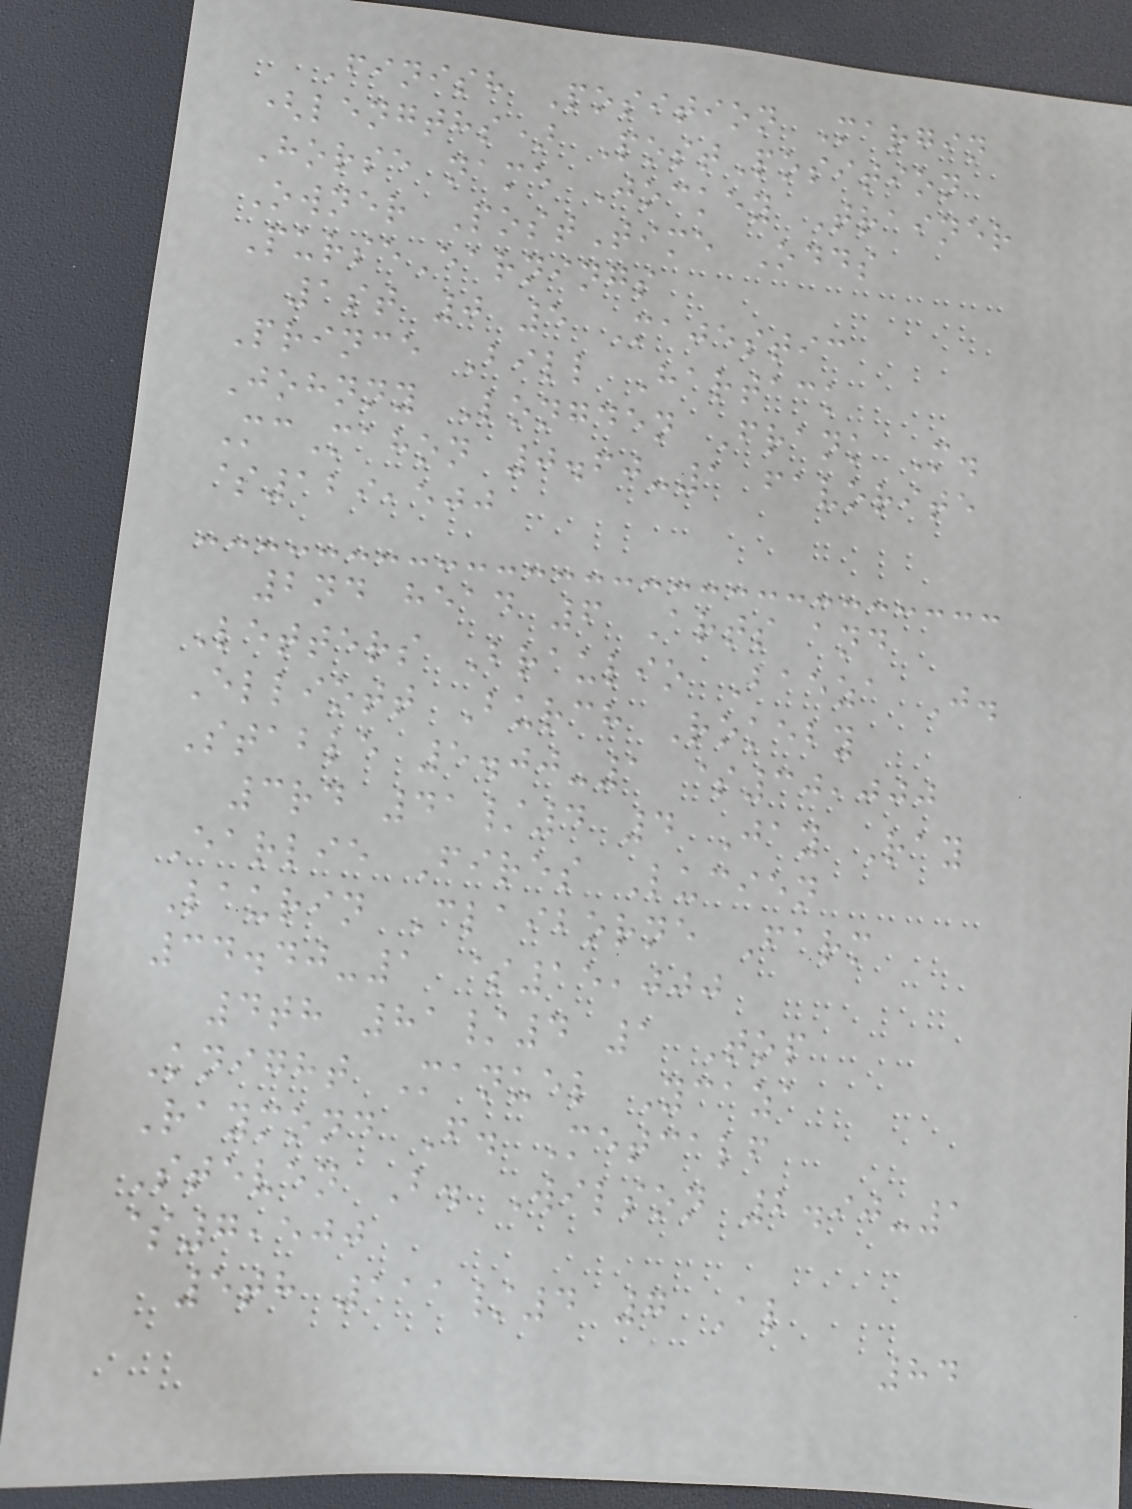Finish Position Margin
(lengths) PostPosition
Horse name Jockey Trainer
Owner PostTime Odds
PurseEarnings
1st 0 5 Majestic
Prince Bill Hartack
Johnny Longden Frank M.
McMahon 0.60-1 favorite
$129,500
2nd head 6 Arts and
Letters Braulio Baeza J.
Elliott Burch Rokeby
Stable 5.00-1 $30,000
3rd 41/4 4 Jay Ray
Earlie Fires Lucien
Laurin Claiborne Farm
34.40-1 $15,000
4th 81/4 1 Top
Knight Manuel Ycaza
Raymond F. Metcalf
Steven B. Wilson 2.90-1
$7,500
5th 111/4 7 Al
84
